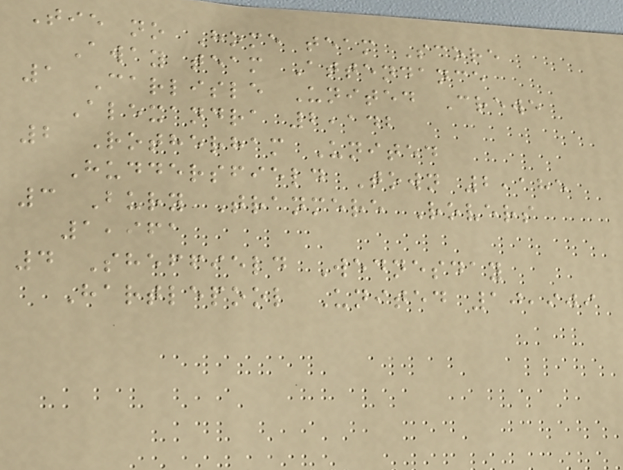Tie no Home team Score
Away team Attendance
1 Carlisle United Crewe
Alexandra 2,142
2 Rotherham United
Huddersfield Town 2,185
3 Bury Tranmere Rovers
1,961
4 Sheffield Wednesday
Hartlepool United 10,909
